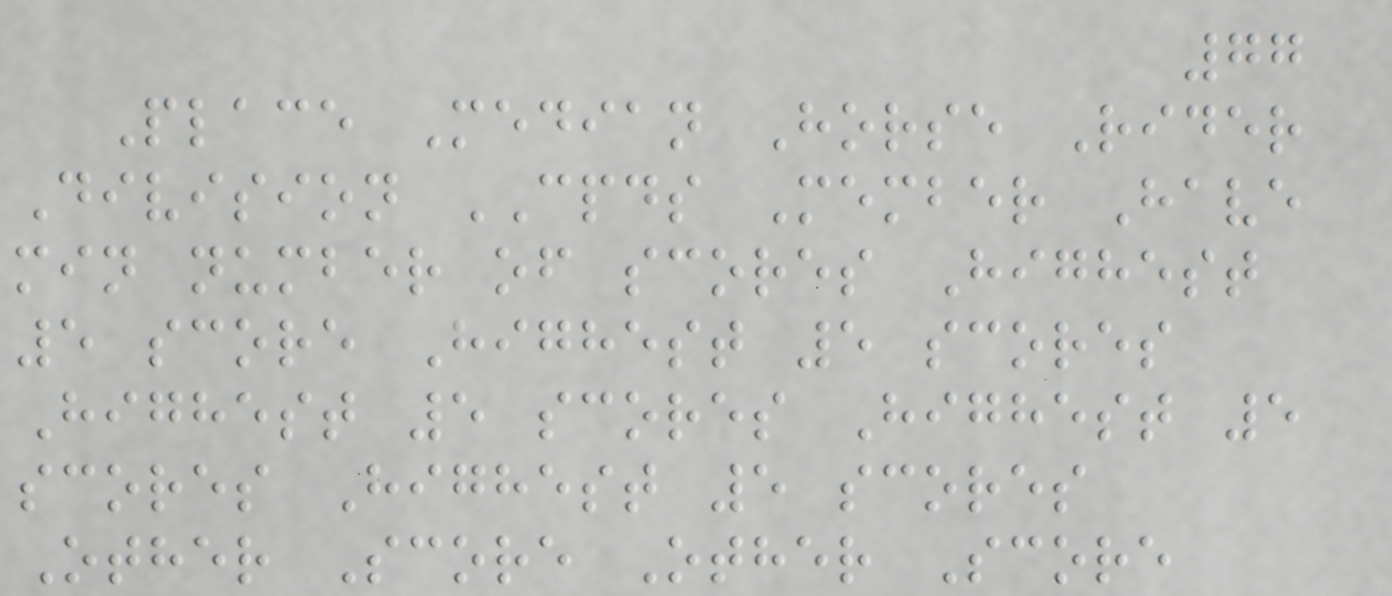77
Place Median Horse Rider
Division CPDS Member Have
min number of scores Highest
5 score Highest 5 scores
Highest 5 scores Highest 5
scores Highest 5 scores
Other Score Other Score
